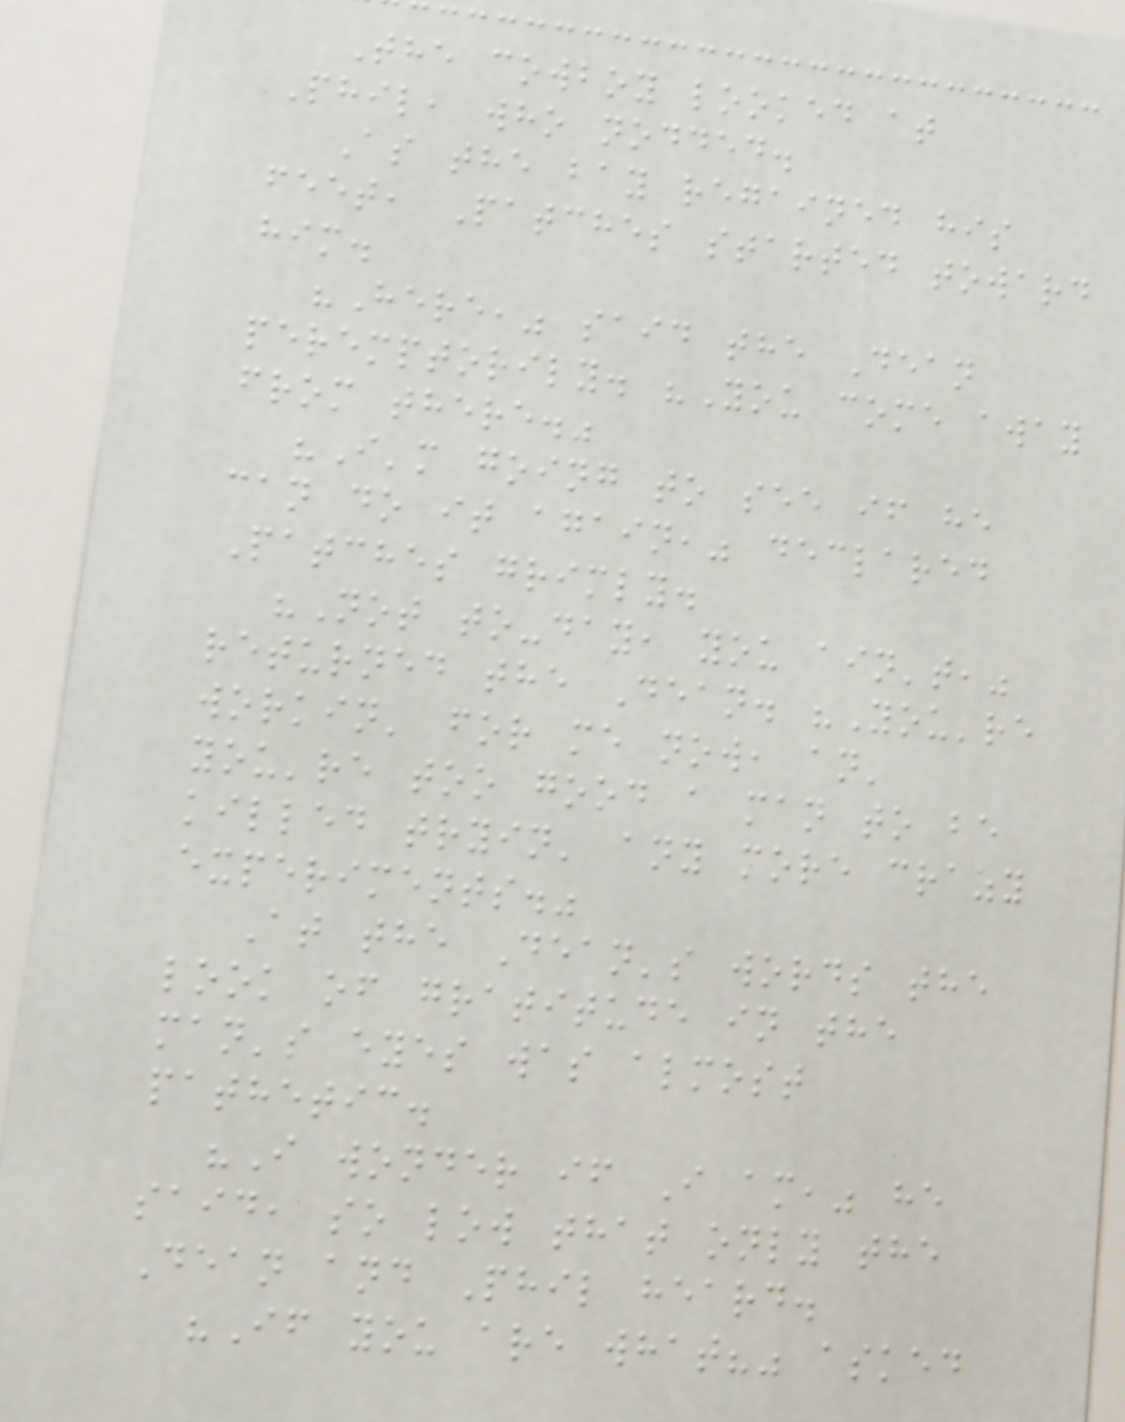The cowboy looked at
Phil, who nodded.
As the bay regained his
feet, Patches started toward
him.
"Here," said the Dean
peremptorily. "You come away
from there."
"I'm going to see if he
can do it again," declared
Patches grimly.
"Not to-day, you ain't,"
returned the Dean. "You're
workin' for me now, an'
you're too good a man to be
killed tryin' any more crazy
experiments."
At the Dean's words the
look of gratitude in the
man's eyes was almost
pathetic.
"I wonder if I am," he
said, so low that only the
Dean and Phil heard.
"If you are what?" asked
